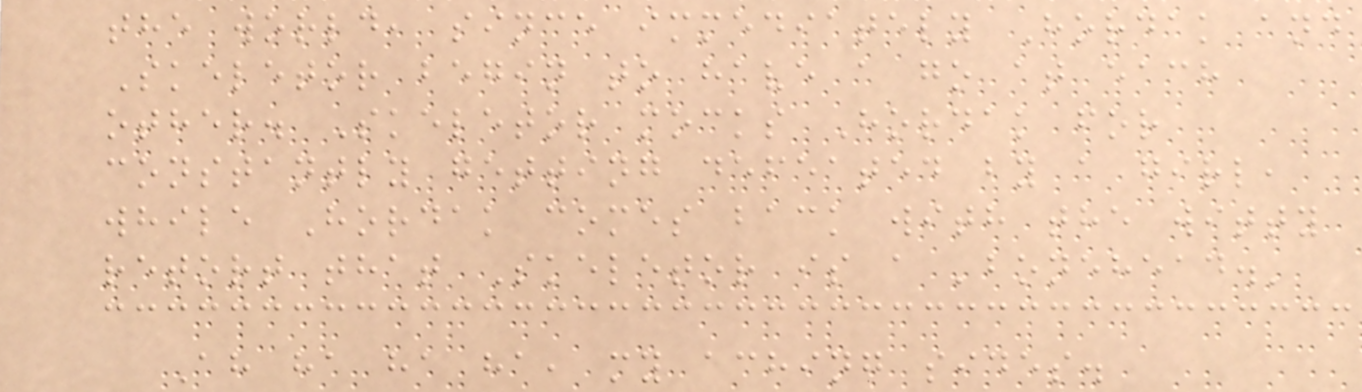the world, since immediately Hordak and
Skeletor begin to have a go at each
other. Skeletor mocks Hordak for
constantly getting defeated by a girl,
while Hordak comes back with the witty
retort that Skeletor is a 'bonehead.'
Ah ha ha ha, my aching sides.
